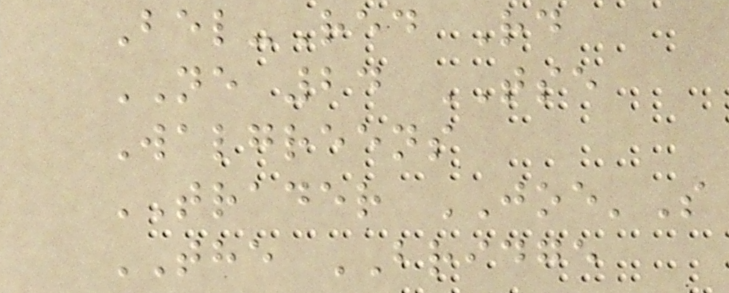Bel-Red Rd
NE 24 TSE
Walgreens
TRADER JOE'S
THE BRIDGE
